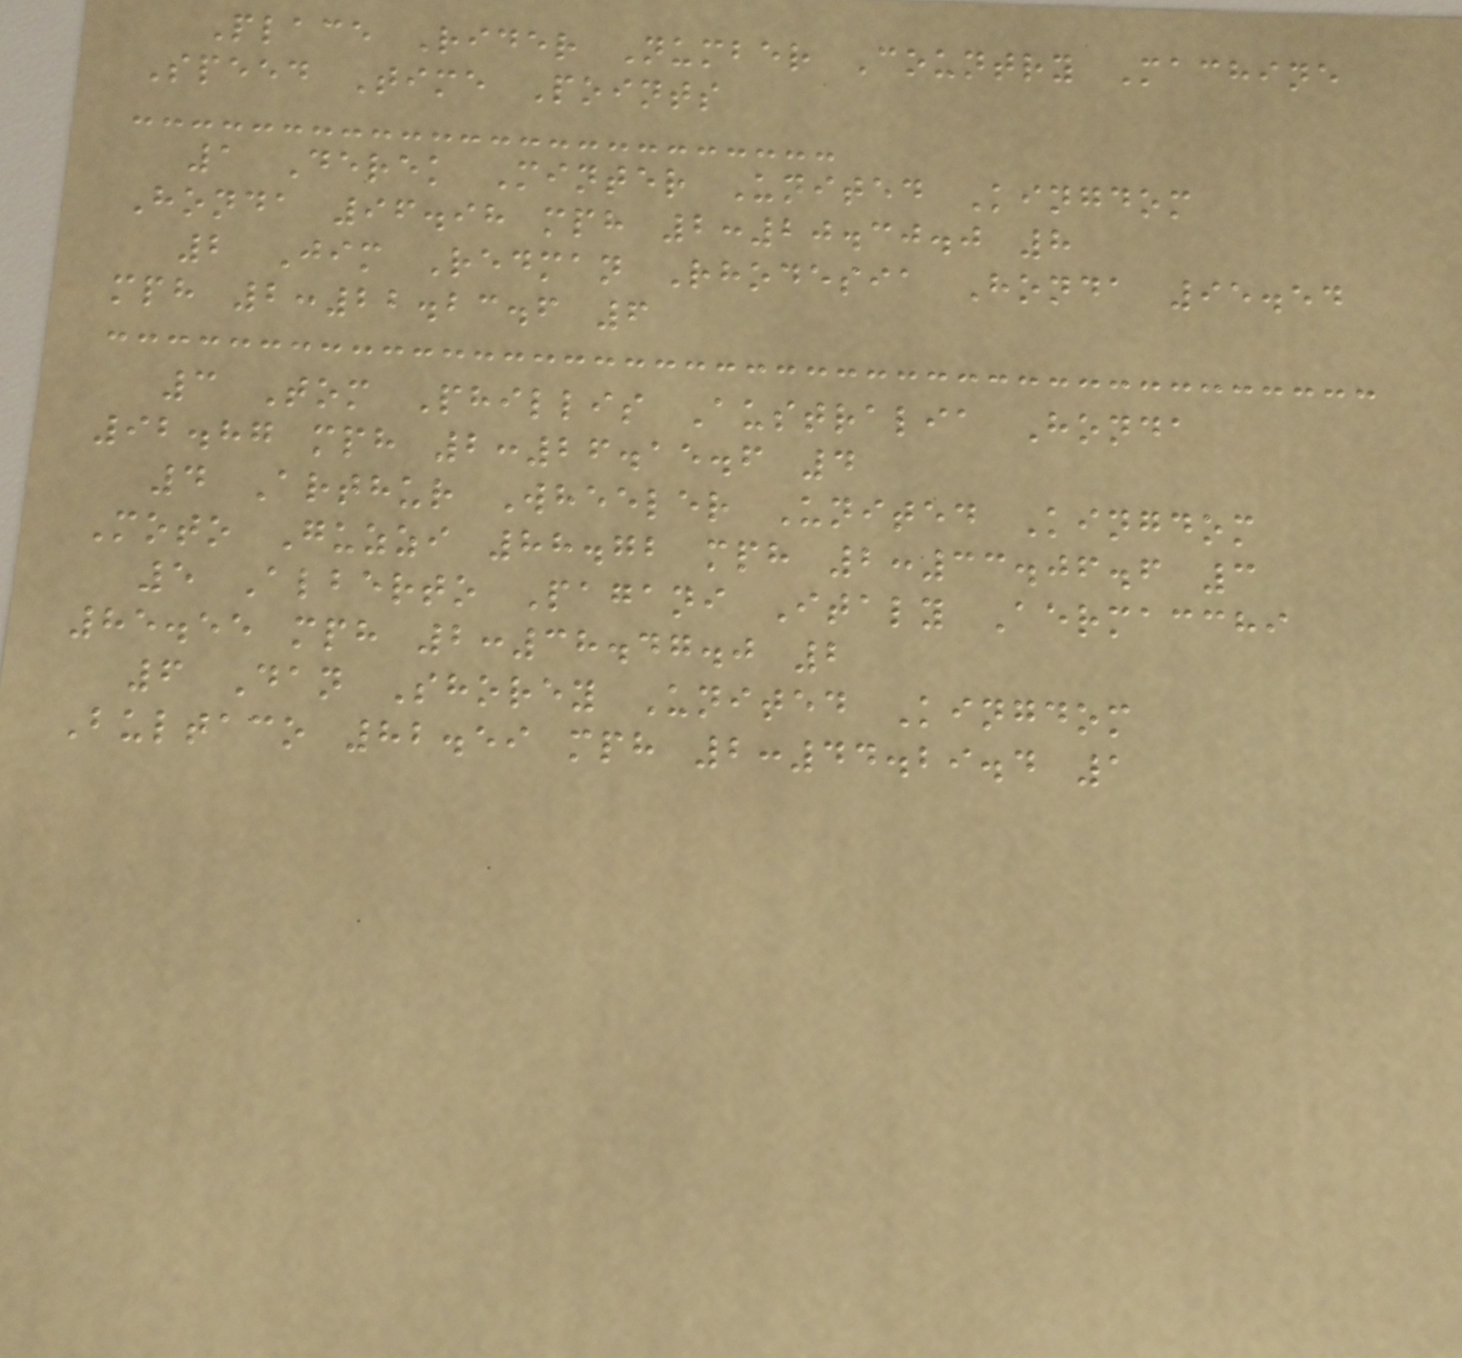Place Rider Number Country Machine
Speed Time Points
1 Derek Minter United Kingdom
Honda 96.98 mph 2:20.30.0 8
2 Jim Redman Rhodesia Honda 95.54
mph 2:22.23.6 6
3 Tom Phillis Australia Honda
92.87 mph 2:26.15.6 4
4 Arthur Wheeler United Kingdom
Moto Guzzi 88.72 mph 2:33.06.6 3
5 Alberto Pagani Italy Aermacchi
85.55 mph 2:38.47.0 2
6 Dan Shorey United Kingdom
Bultaco 82.59 mph 2:44.29.4 1
